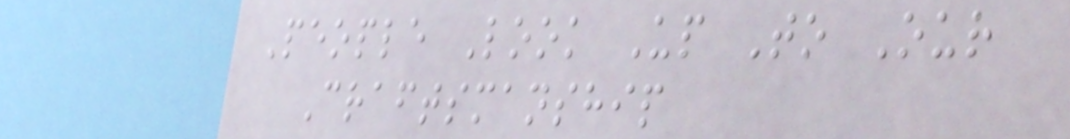People Look Up To Our
Craftsmanship
